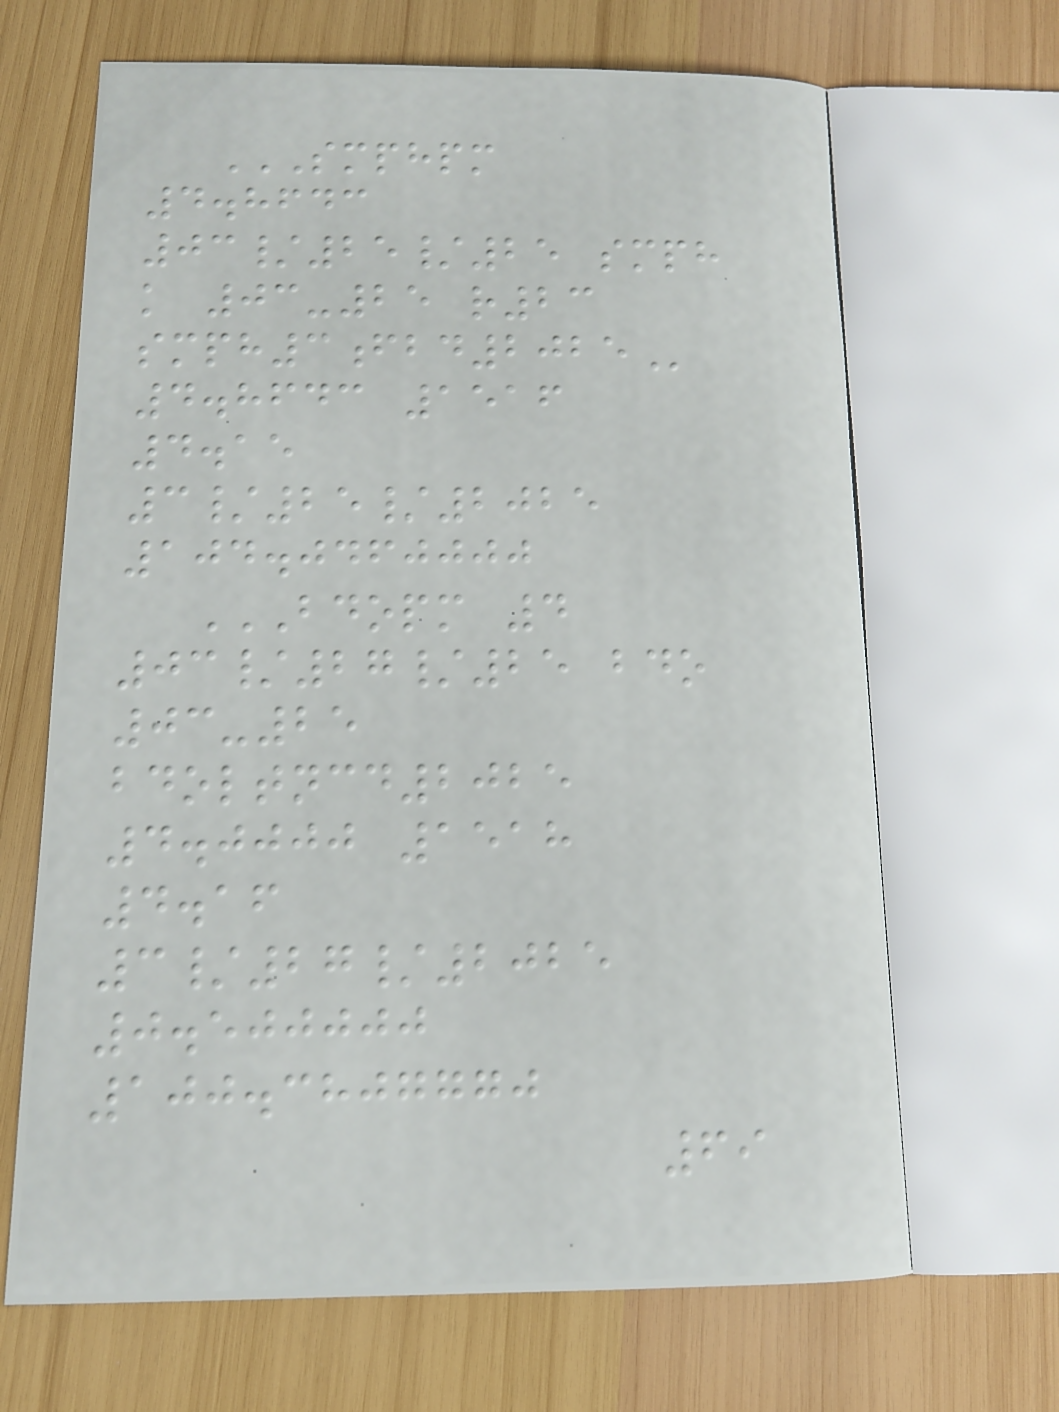SMPHPM
4.8643
03/25/25 SMPH
K 03-25 R23
SMPH3FBD2025
4.8643 1516
4.15
3/25/2025
104.0460000
BDOPM 4
03/27/25 BDO
03-25
BDOLTNCD2025
4.0000 1518
4.16
3/27/2025
0.500000
100.3807770
69
